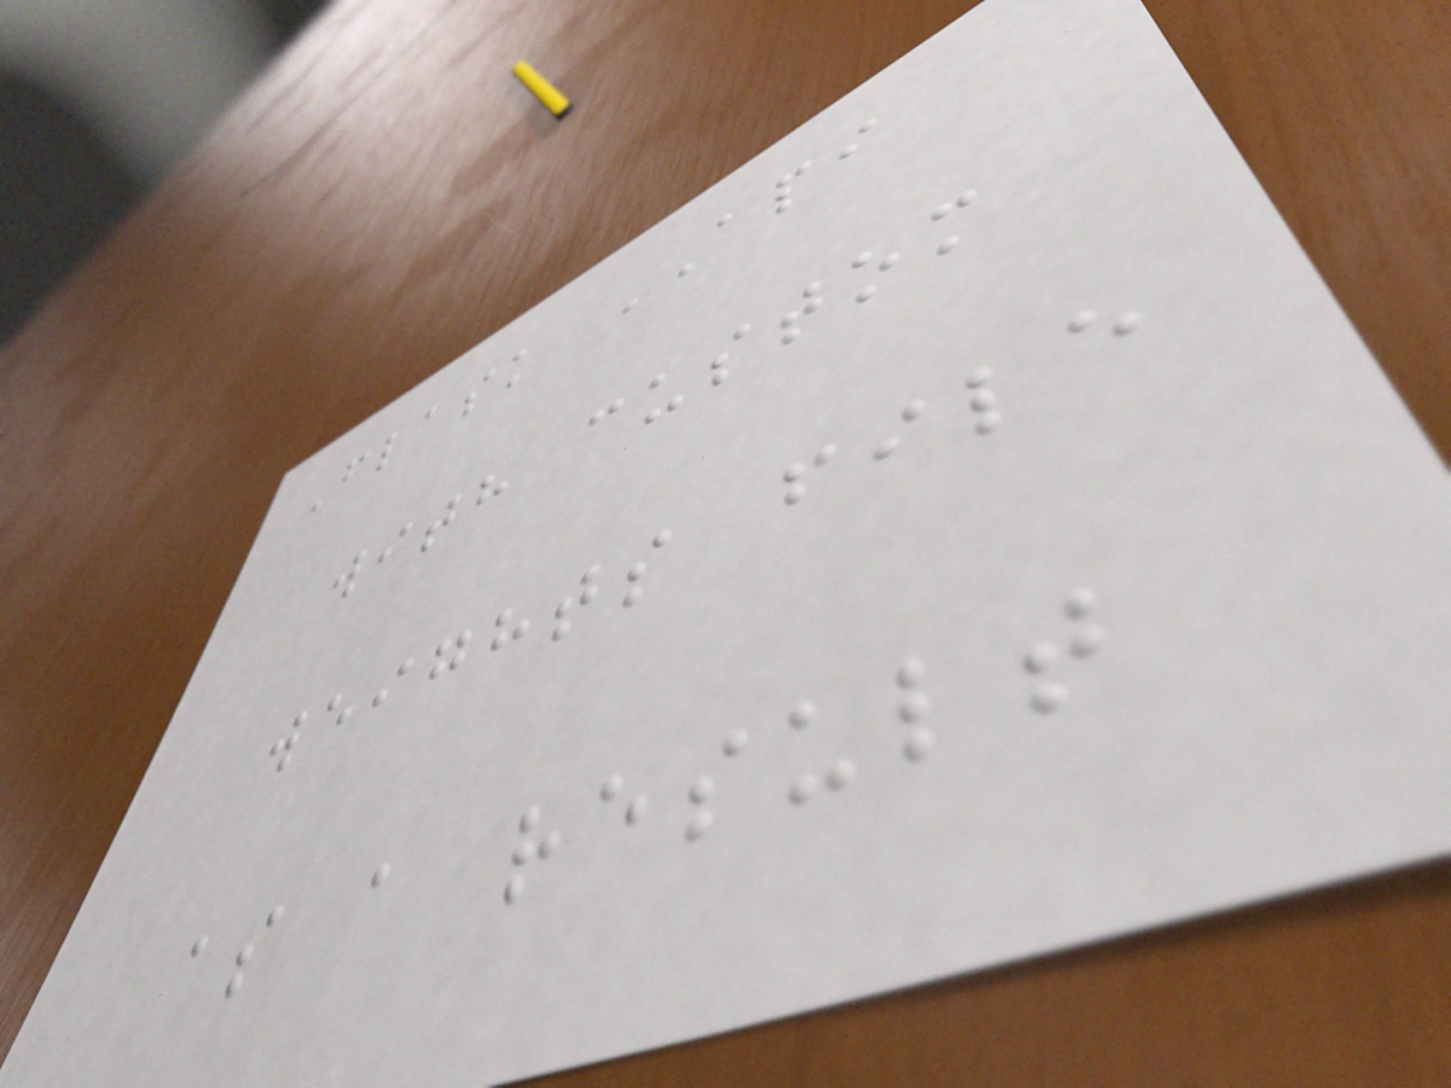Flask API
with custom
weights file
as a result
